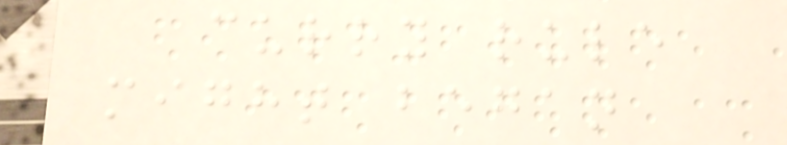curry rule
might began
